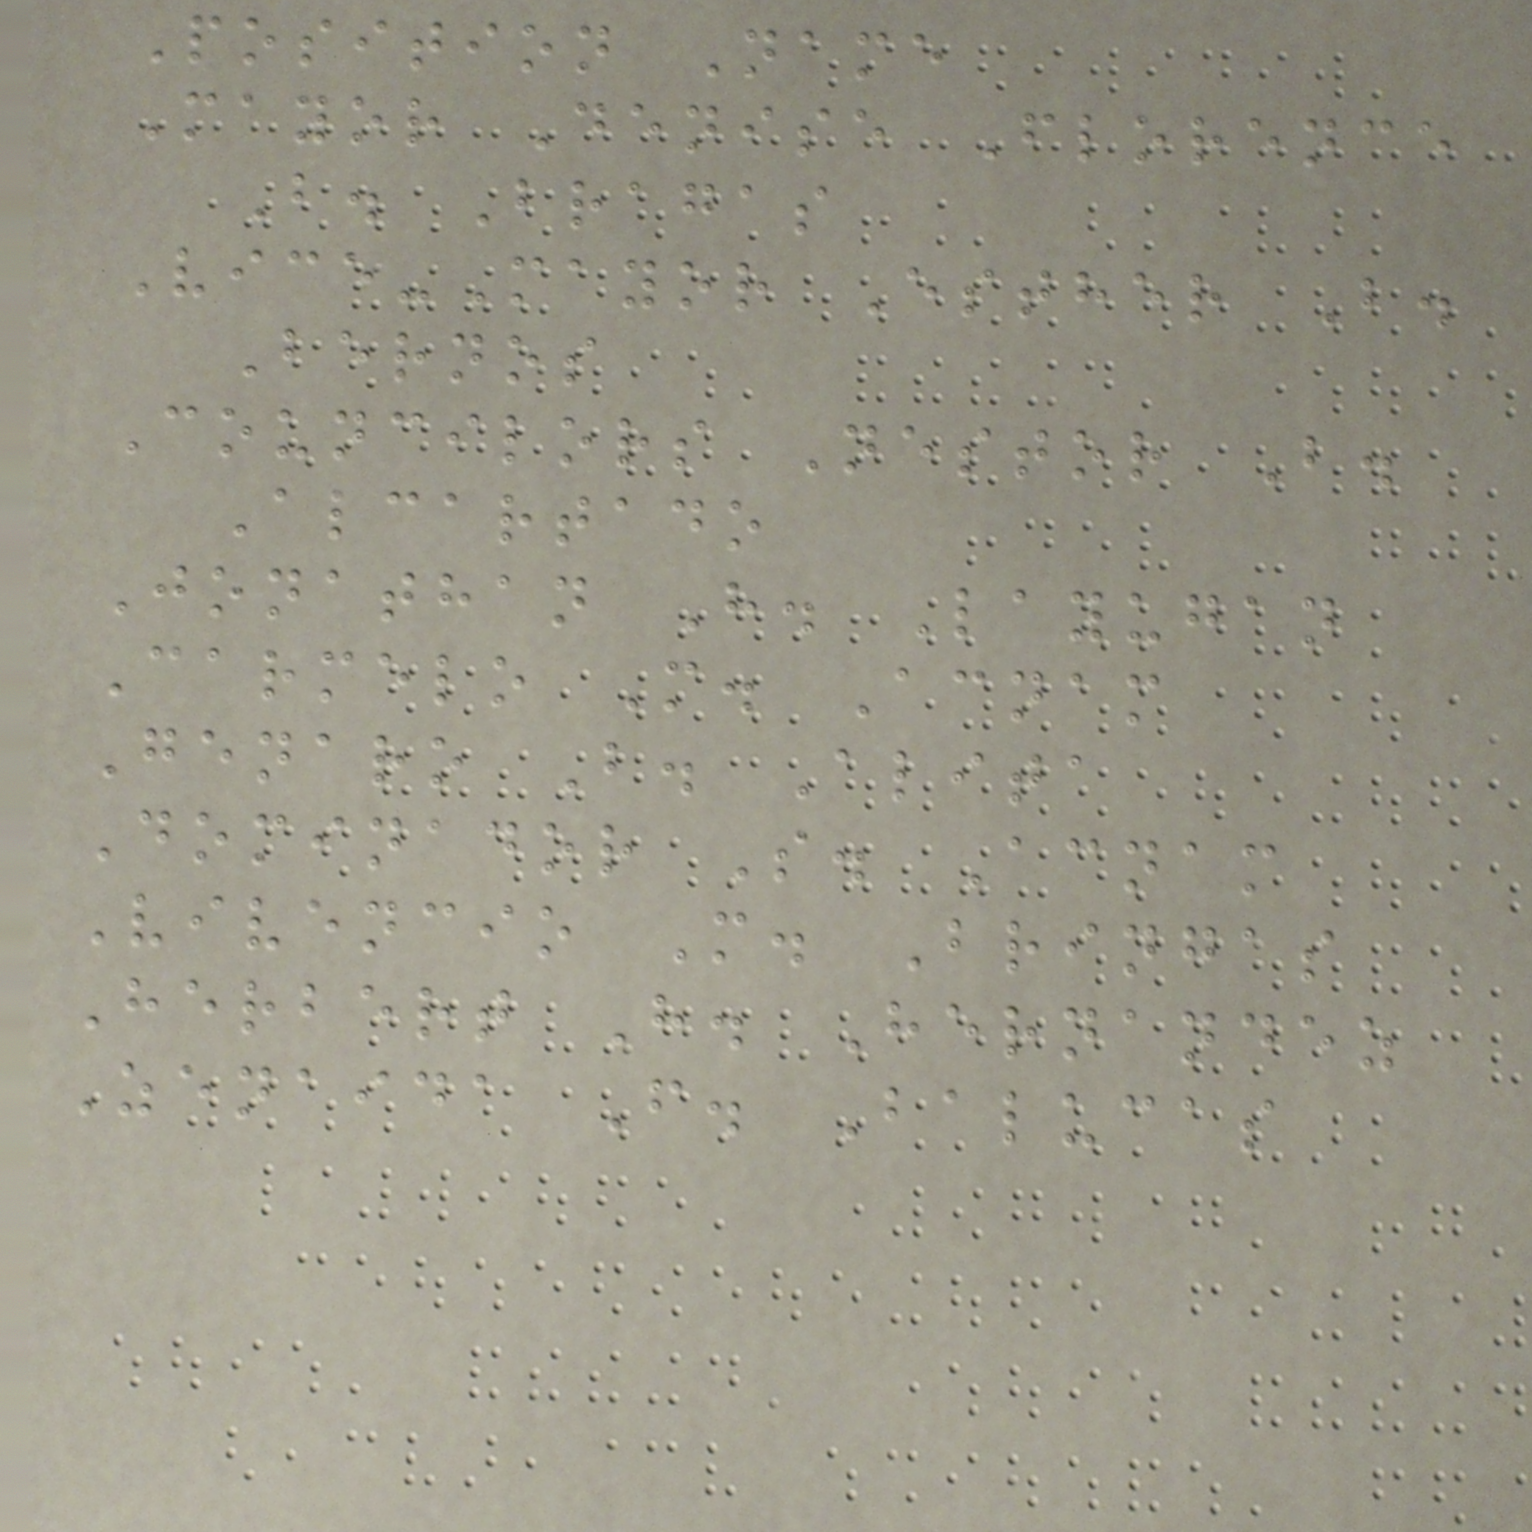Position Name
Mayor Denise Florence
B. Bragas
Vice-Mayor Esther B.
Bernos
Councilors Nestor B.
Alcartado
Jonathan H. Layugan
Carmelo M. Acnam
Genaro B. Alita
Dominador S. Acnam
Vivencio M. Bringas
Herbert H. Hernandez
Zenaida F. Balucas
